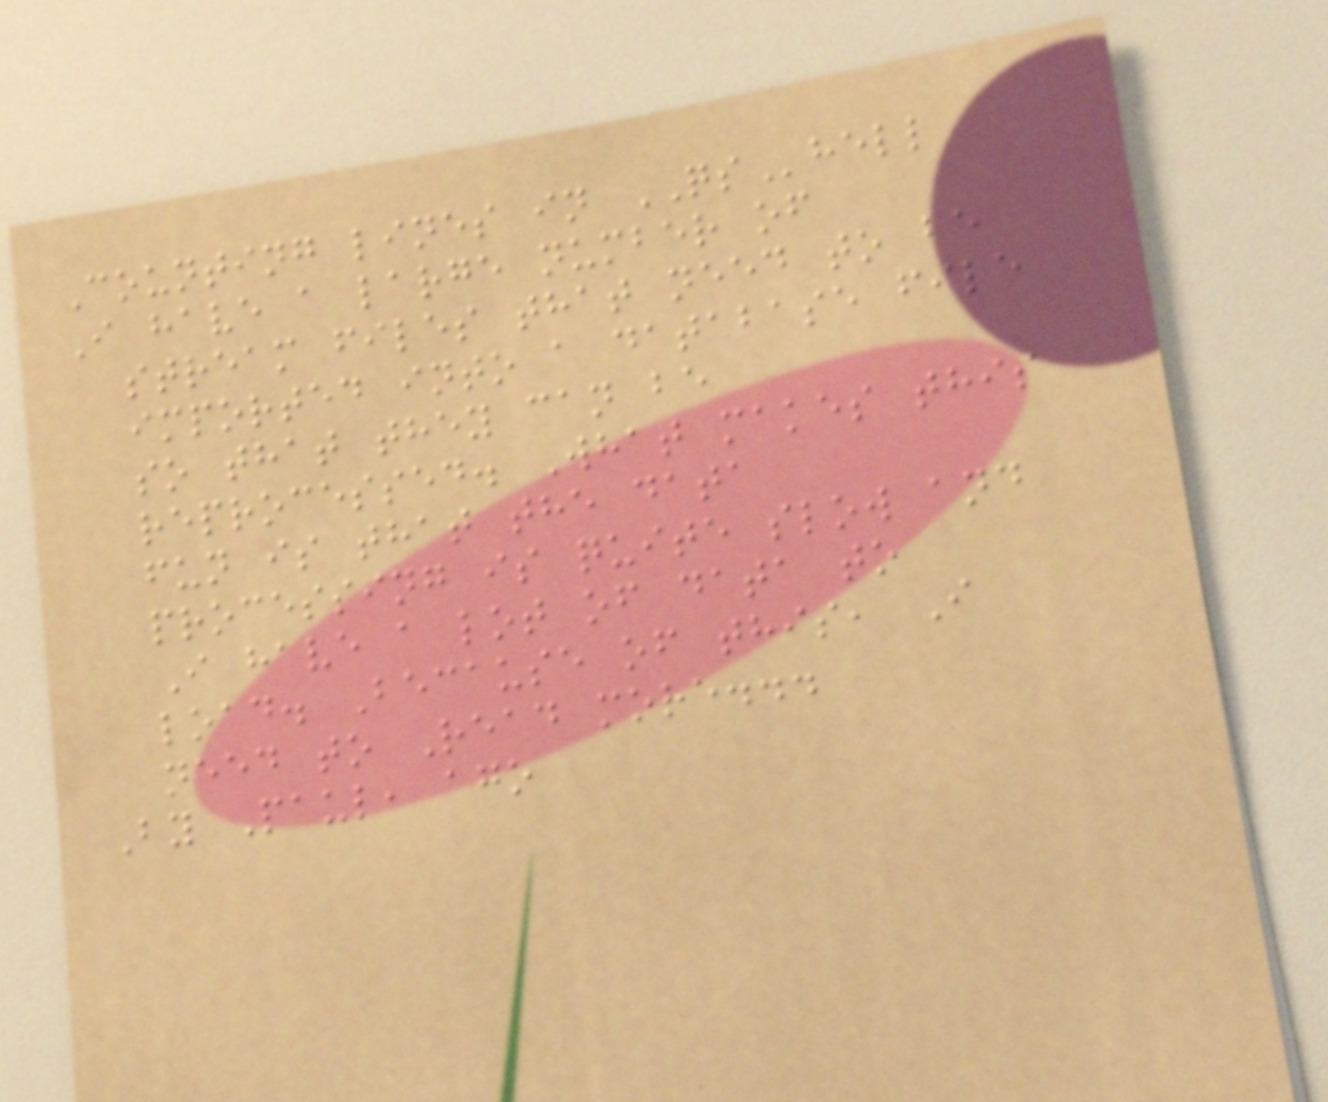Counting lines in QShell
I have a large number of
stream files that need to be
imported into a database file
so that they can be
reprocessed. What makes this
fun is that the data
processing is quite slow and
I have a lot of data to
load. Because of this, I
need to Read more...
By Paul, ago
